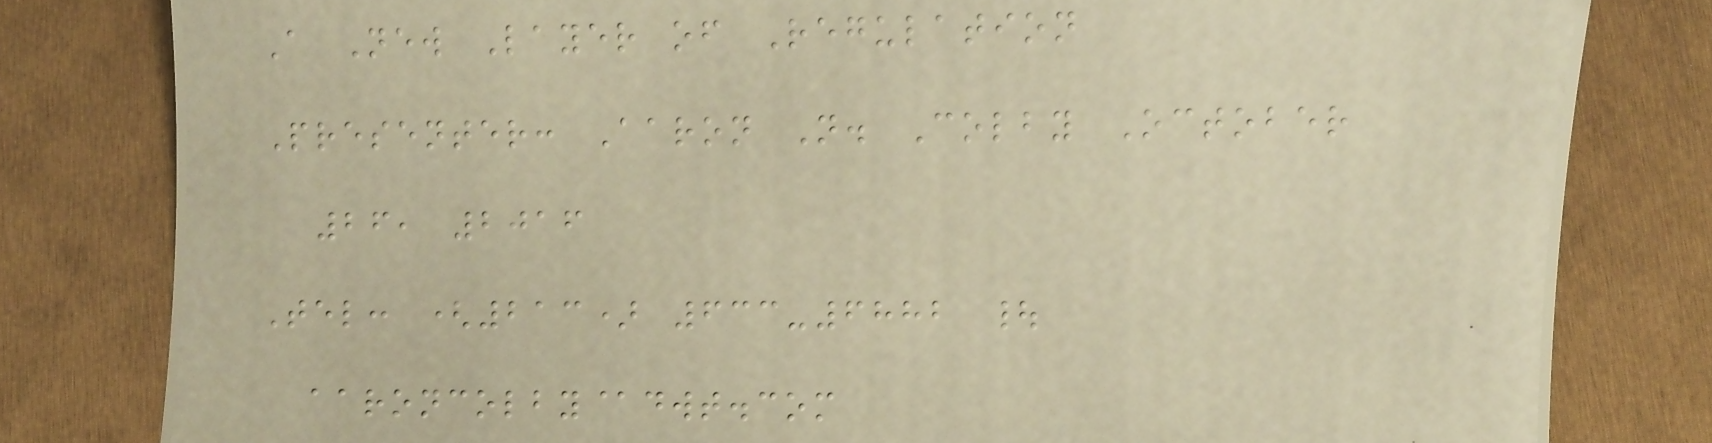A New Layer of Regulation
Presenter: Aaron N. Colby October
26, 2016
Tel: (213) 633-6882 |
aaroncolby@dwt.com
